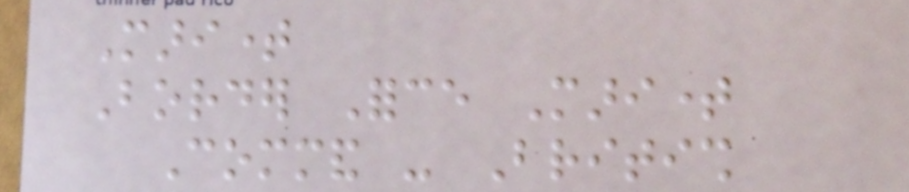Maritime
Border Force Maritime
Command - British
